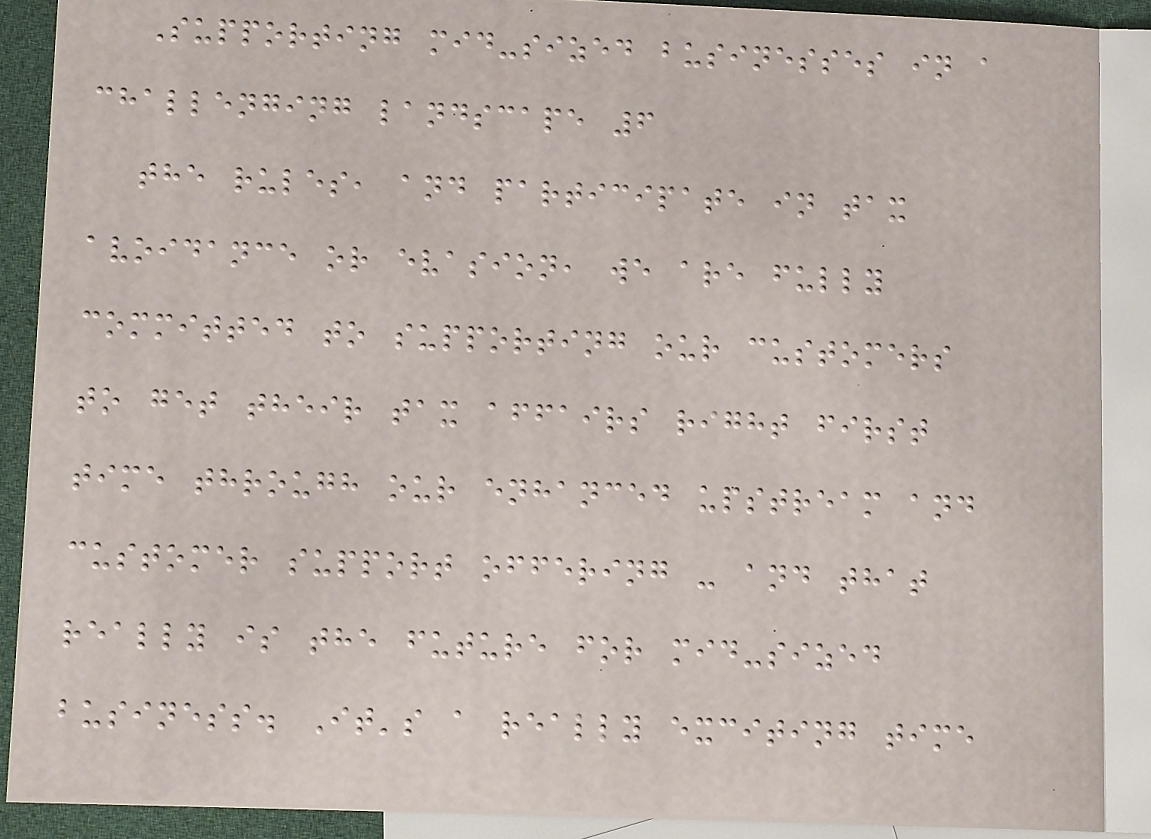Supporting mid-sized businesses in a
challenging landscape 6
the rules, and participate in tax
avoidance or evasion, we are fully
committed to supporting our customers
to get their tax affairs right first
time through our enhanced upstream and
customer support offering - and that
really is the future for mid-sized
business. It's a really exciting time
